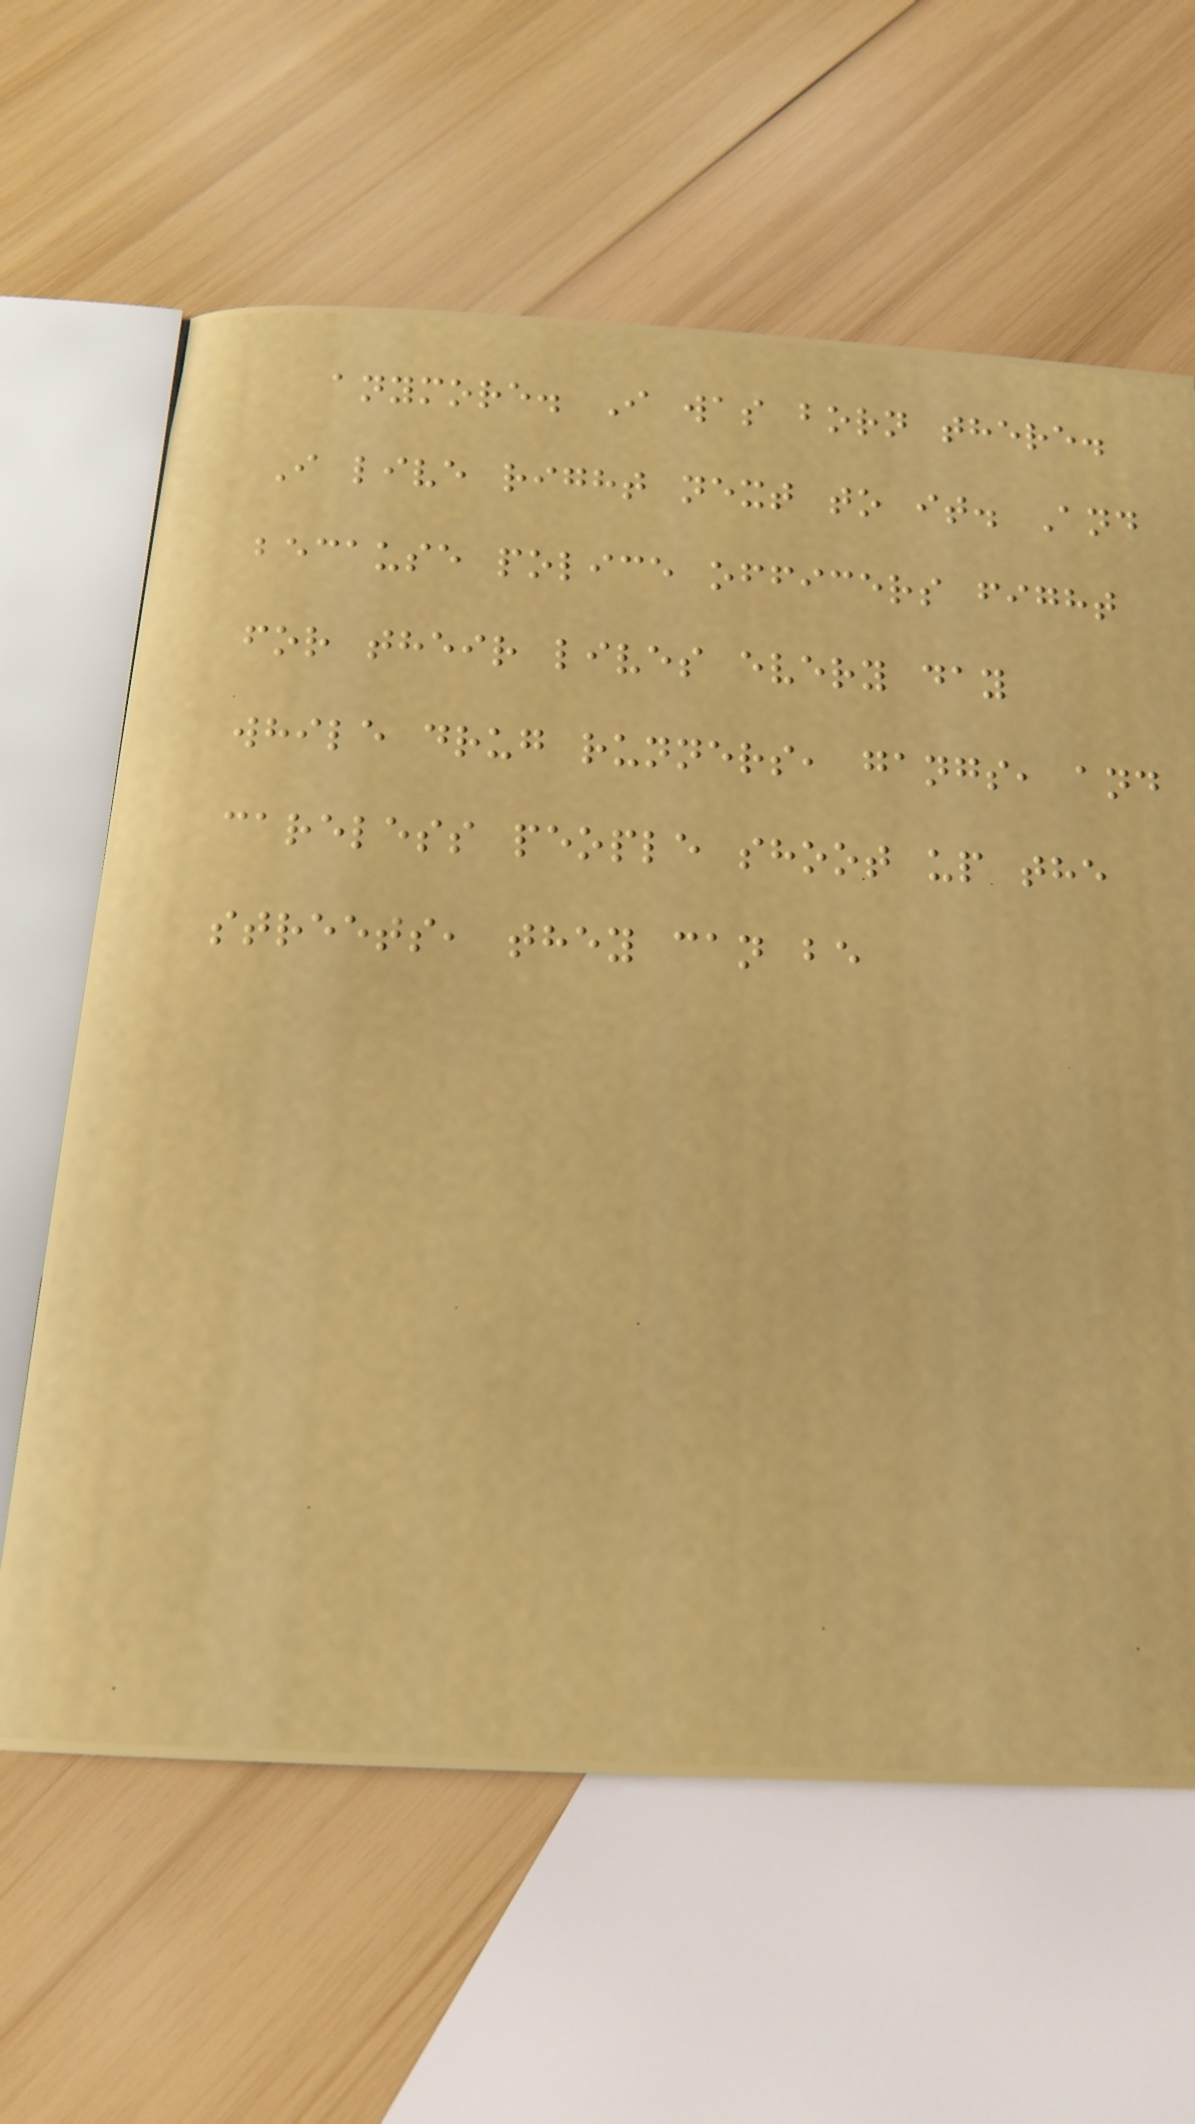anymore. I was born there.
I live right next to it. And
because police officers fight
for their lives every day
while drug runners, gangs, and
careless people shoot up the
streets, they can be
